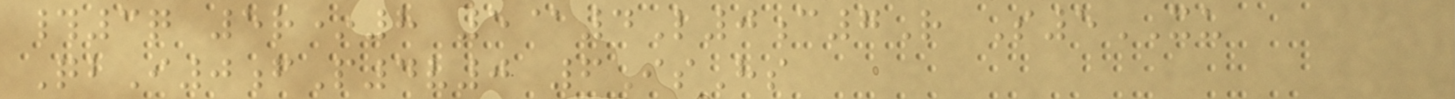#3q 5r*8 5@4L0c7R S5XU
QbI0fP4v0 6IsHs
